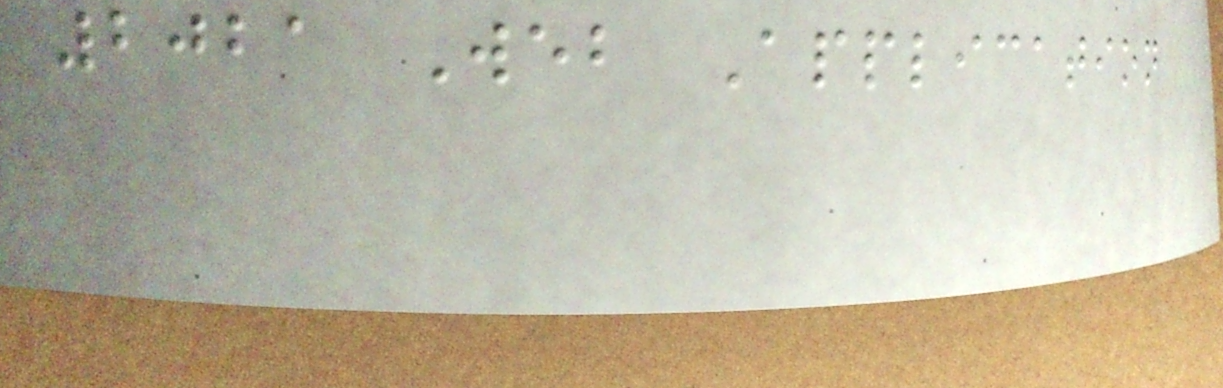2021 Web Application
